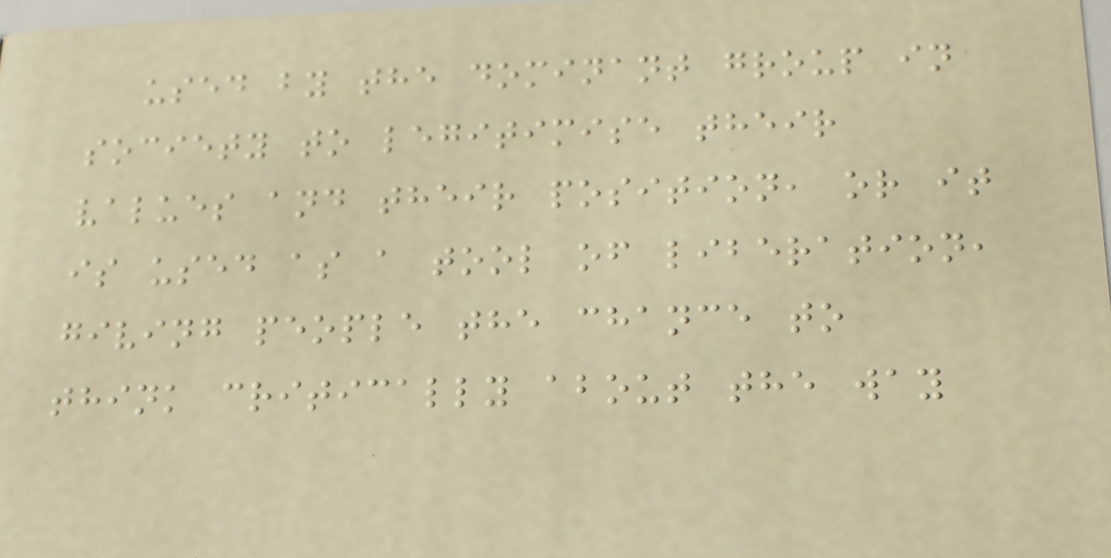used by the dominant group in
society to legitimise their
values and their position, or it
is used as a tool of liberation,
giving people the chance to
think critically about the way
